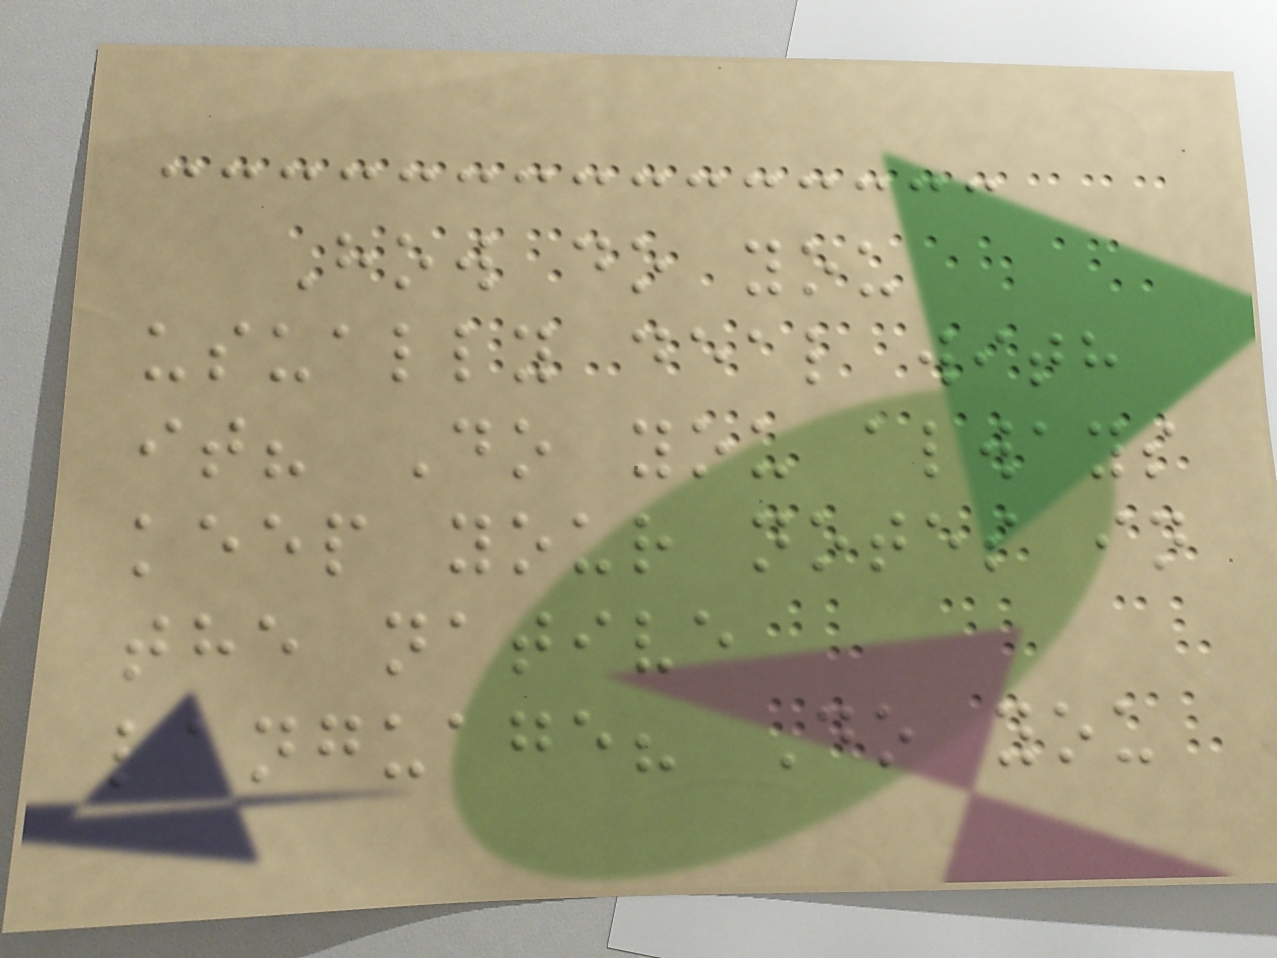How do you
usually deal with
it? Do you always
keep your notes in
the native
language? Do you
